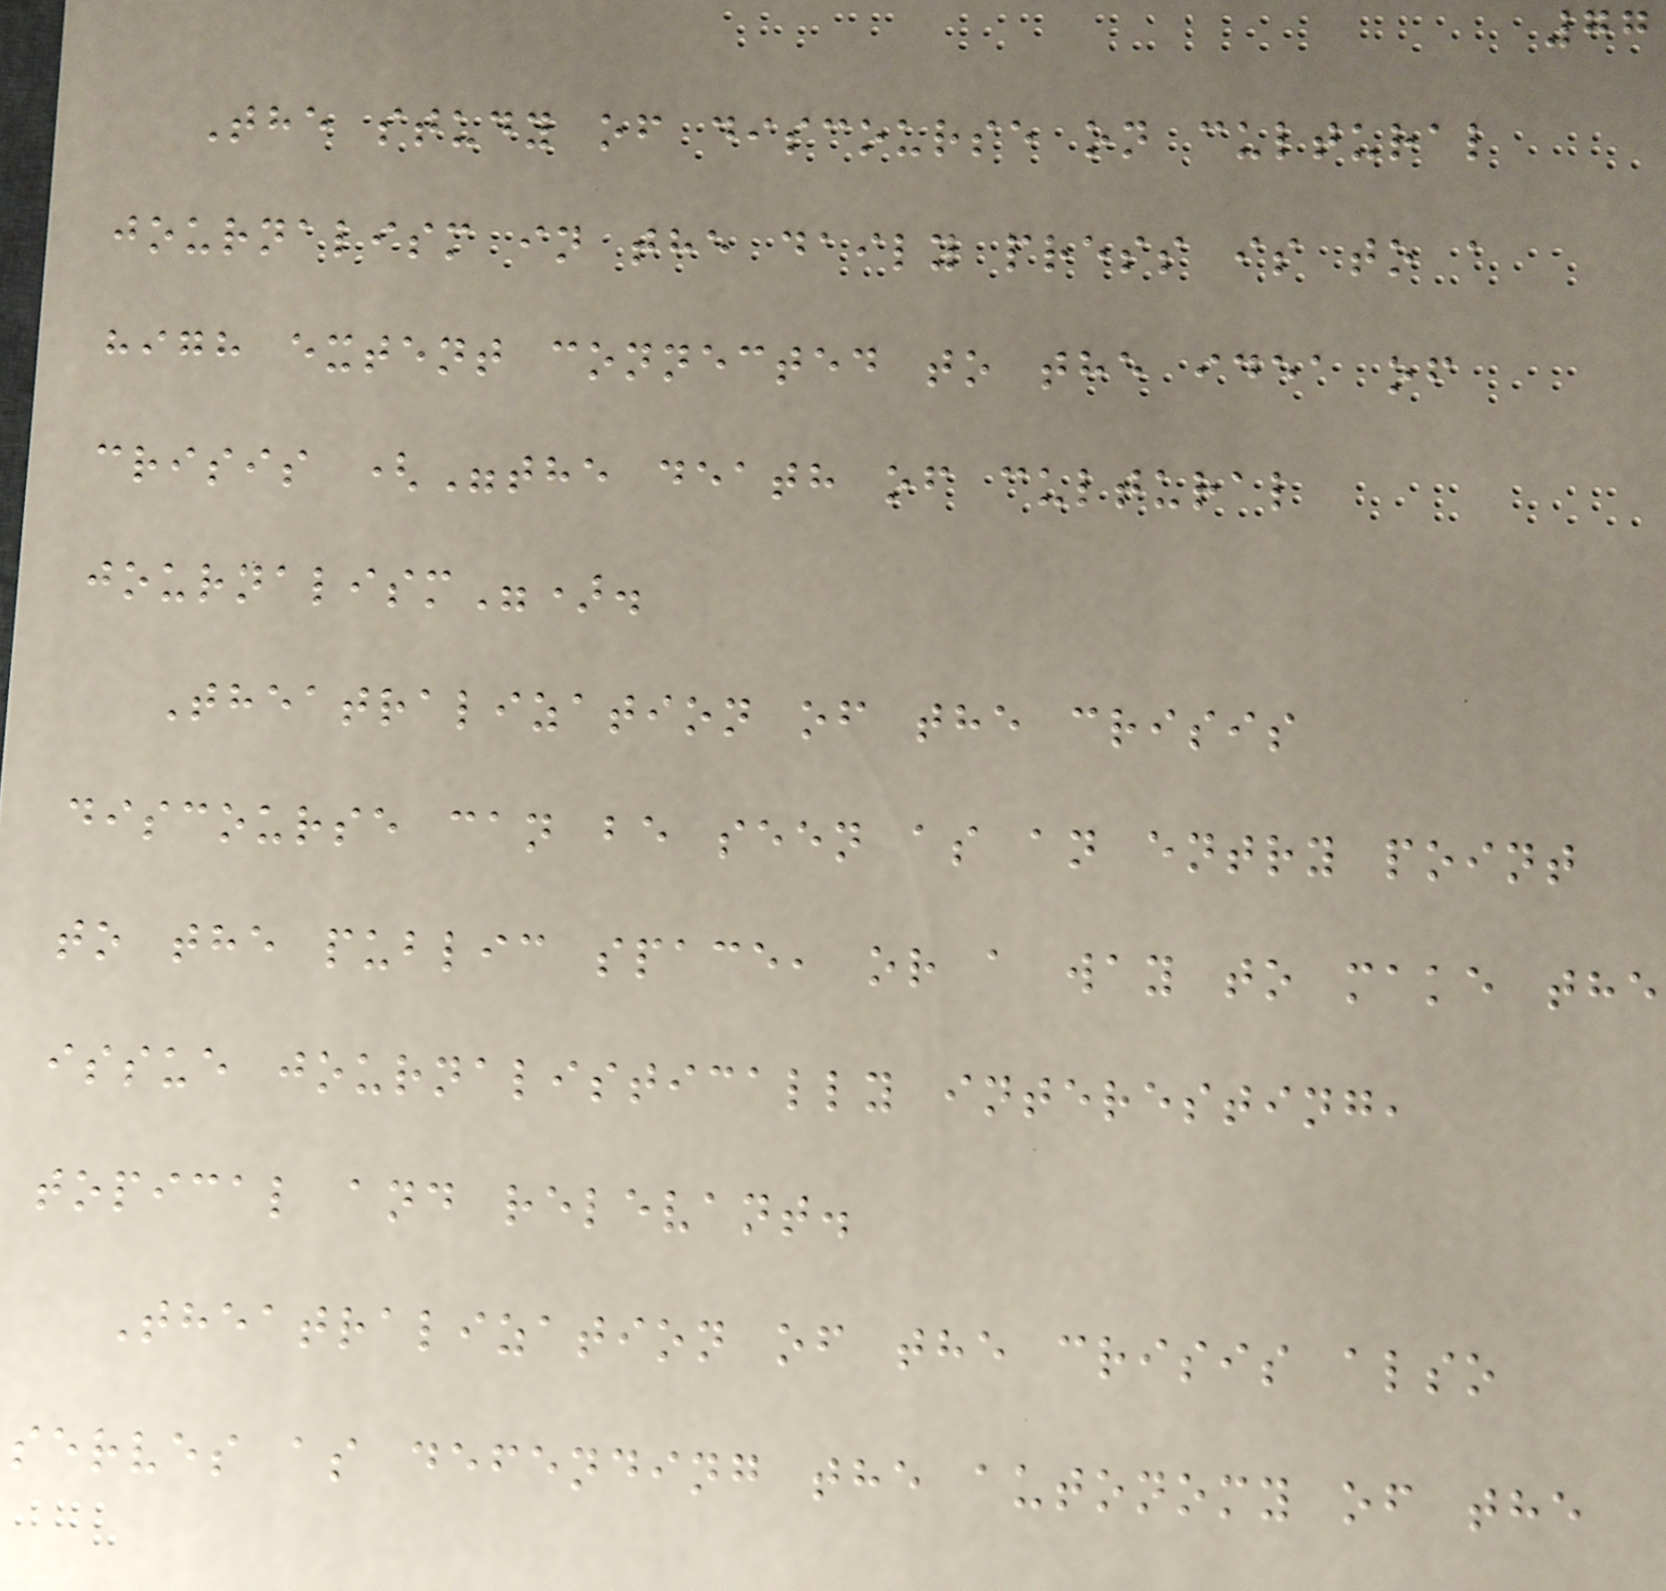77
The study of discourse on cultural
journalism in the daily press is to a
high extent connected to the idea of
crisis ("the death of cultural
journalism").
Theatralization of the crisis
discourse can be seen as an entry point
to the public space, or a way to make the
issue journalistically interesting,
topical and relevant.
Theatralization of the crisis also
serves as defending the autonomy of the
